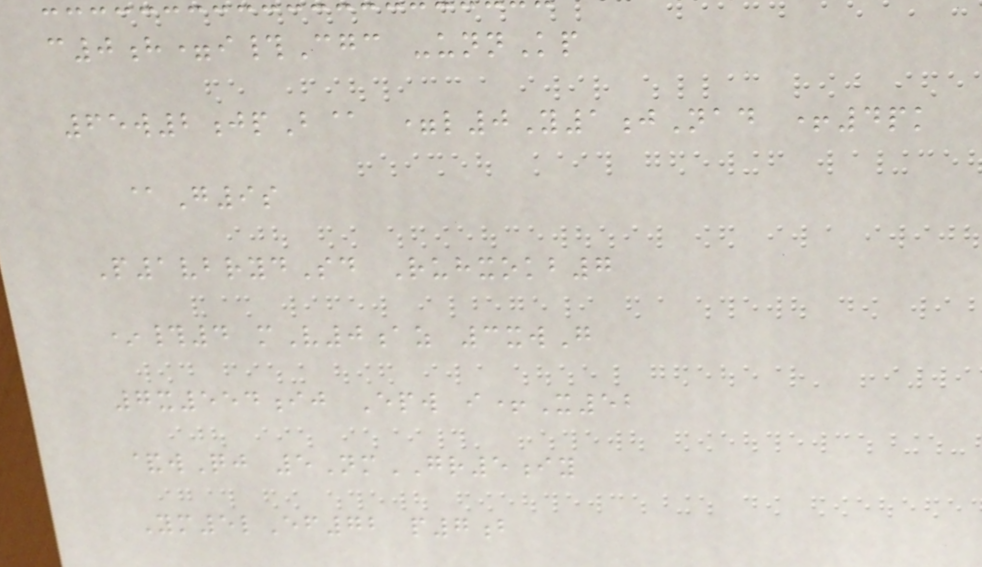c0h=i#Cgc -unnKp
65w2jpB@ =l0Y1jNad +4pk
@G9s
P1vbrydSd Ruhxokb7
*#4 mV0az 3xwG
7x554ij Epw i+X52
&wQj 5NmGR5iy
Ym5lEf72 p7b
